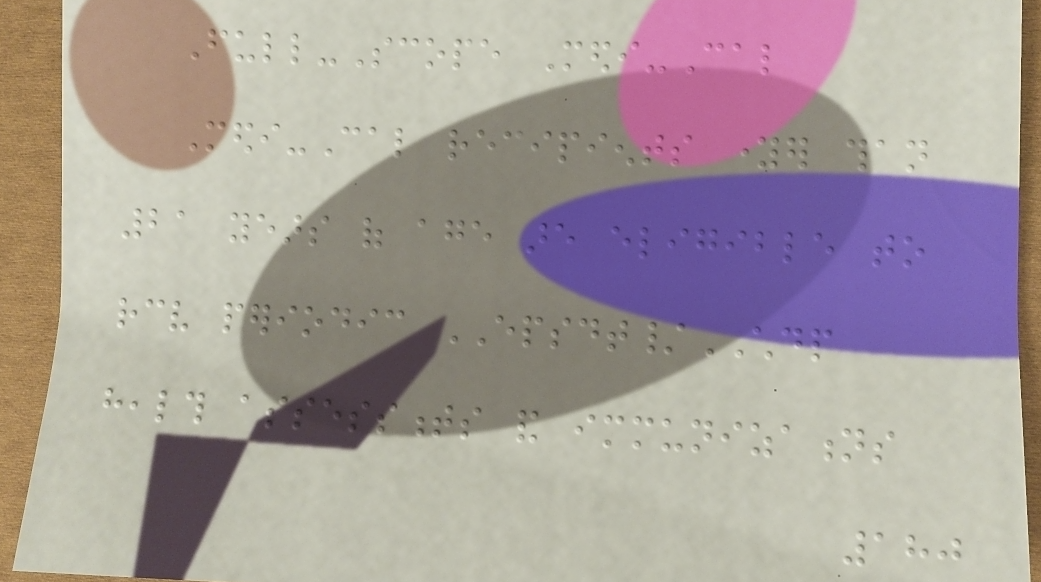Full-Scope Medi-Cal
Medi-Cal recipients younger than
21 years of age are eligible to
receive periodic EPSDT/CHDP
health assessments and immunizations
180
